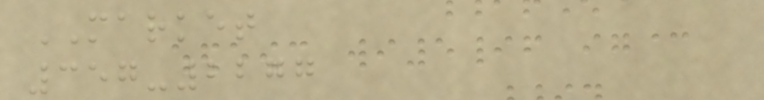MARKET
357-2277
